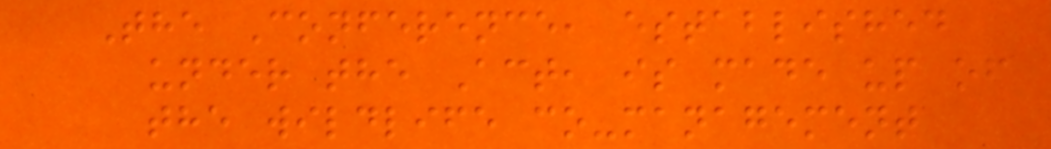The Conference, established
under the Act, is made up of
the wildlife co-management
